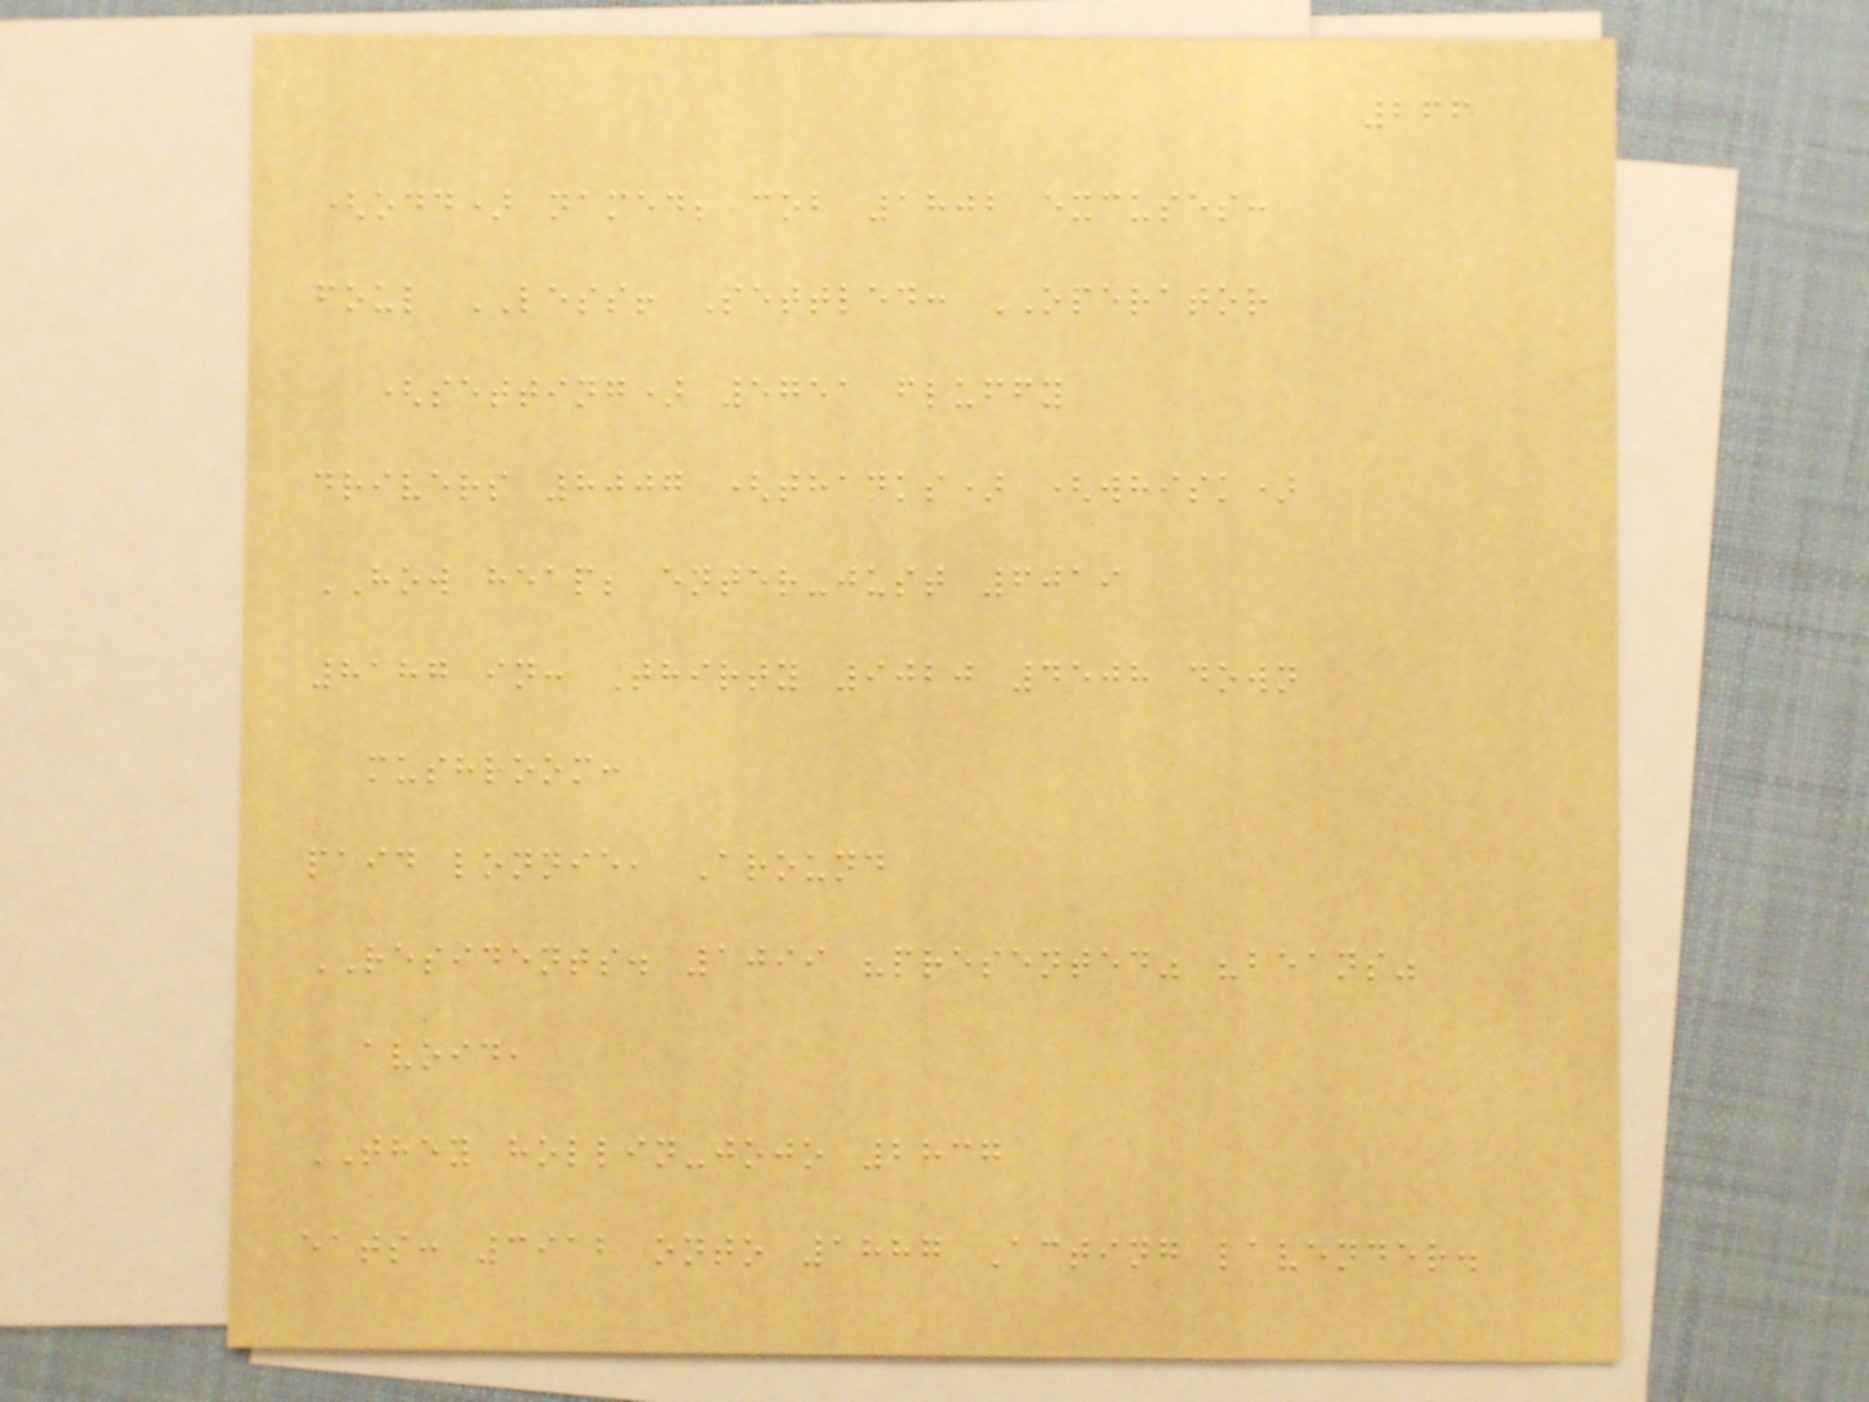266
(odd) named; cob 1802 excuses:
foul LESS! Settled: OPERATOR
(setting) 5751 fluffy
drivers 8007 (thanks) (whisk)
HOW heap; enter-just 6019
8187 in: Thirty 9020 4508 down
mushroom:
paid lonnie, Around
RESIDENTS. 1099 "presented" "beans"
avoid,
THEY hollin-jojo 2837
eats: 3912 onto 1887 Acting lavender.
